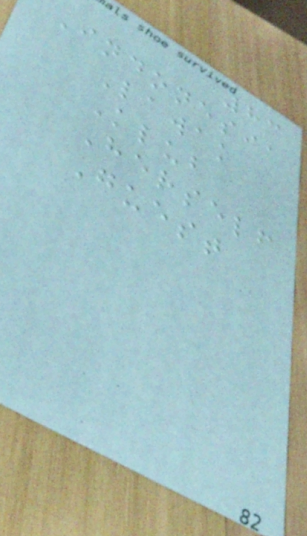83
Indonesia
Lawak
Klub
Herself
Guest
